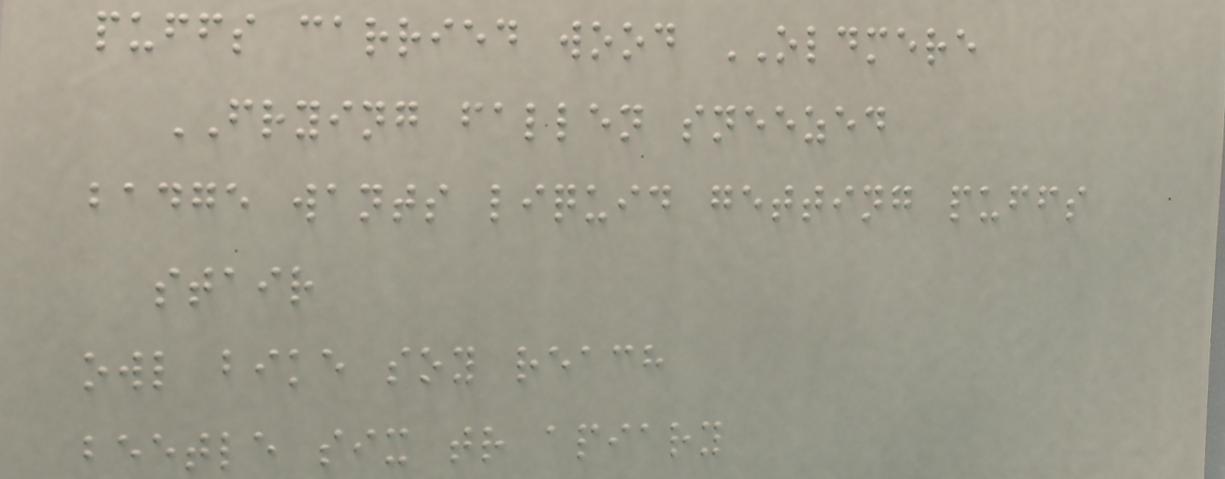puffs carried wood OLDMERE
FRYING fallen sneezed
badge wants liquid getting puffs
stair
owl bike soy reach
beetle six tr apiary
